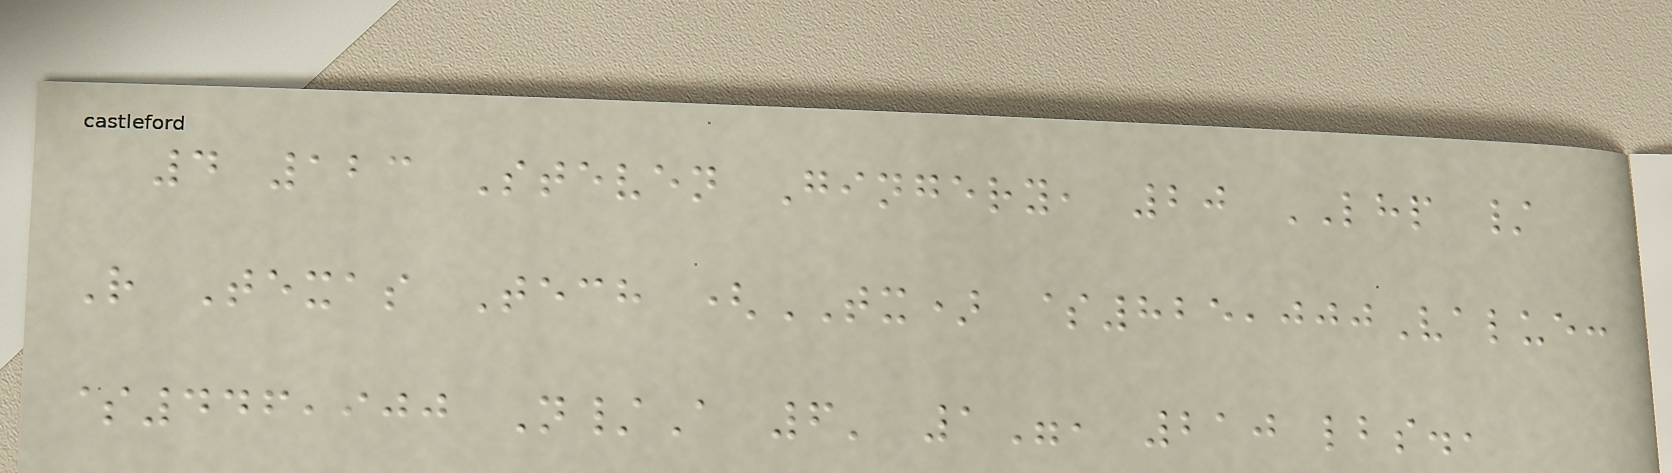4 123 Steven Gingery, 20 LHP /
R Texas Tech (TX) $825,000Value:
$446,900 N/A 6' 1", 210 lbs.,
